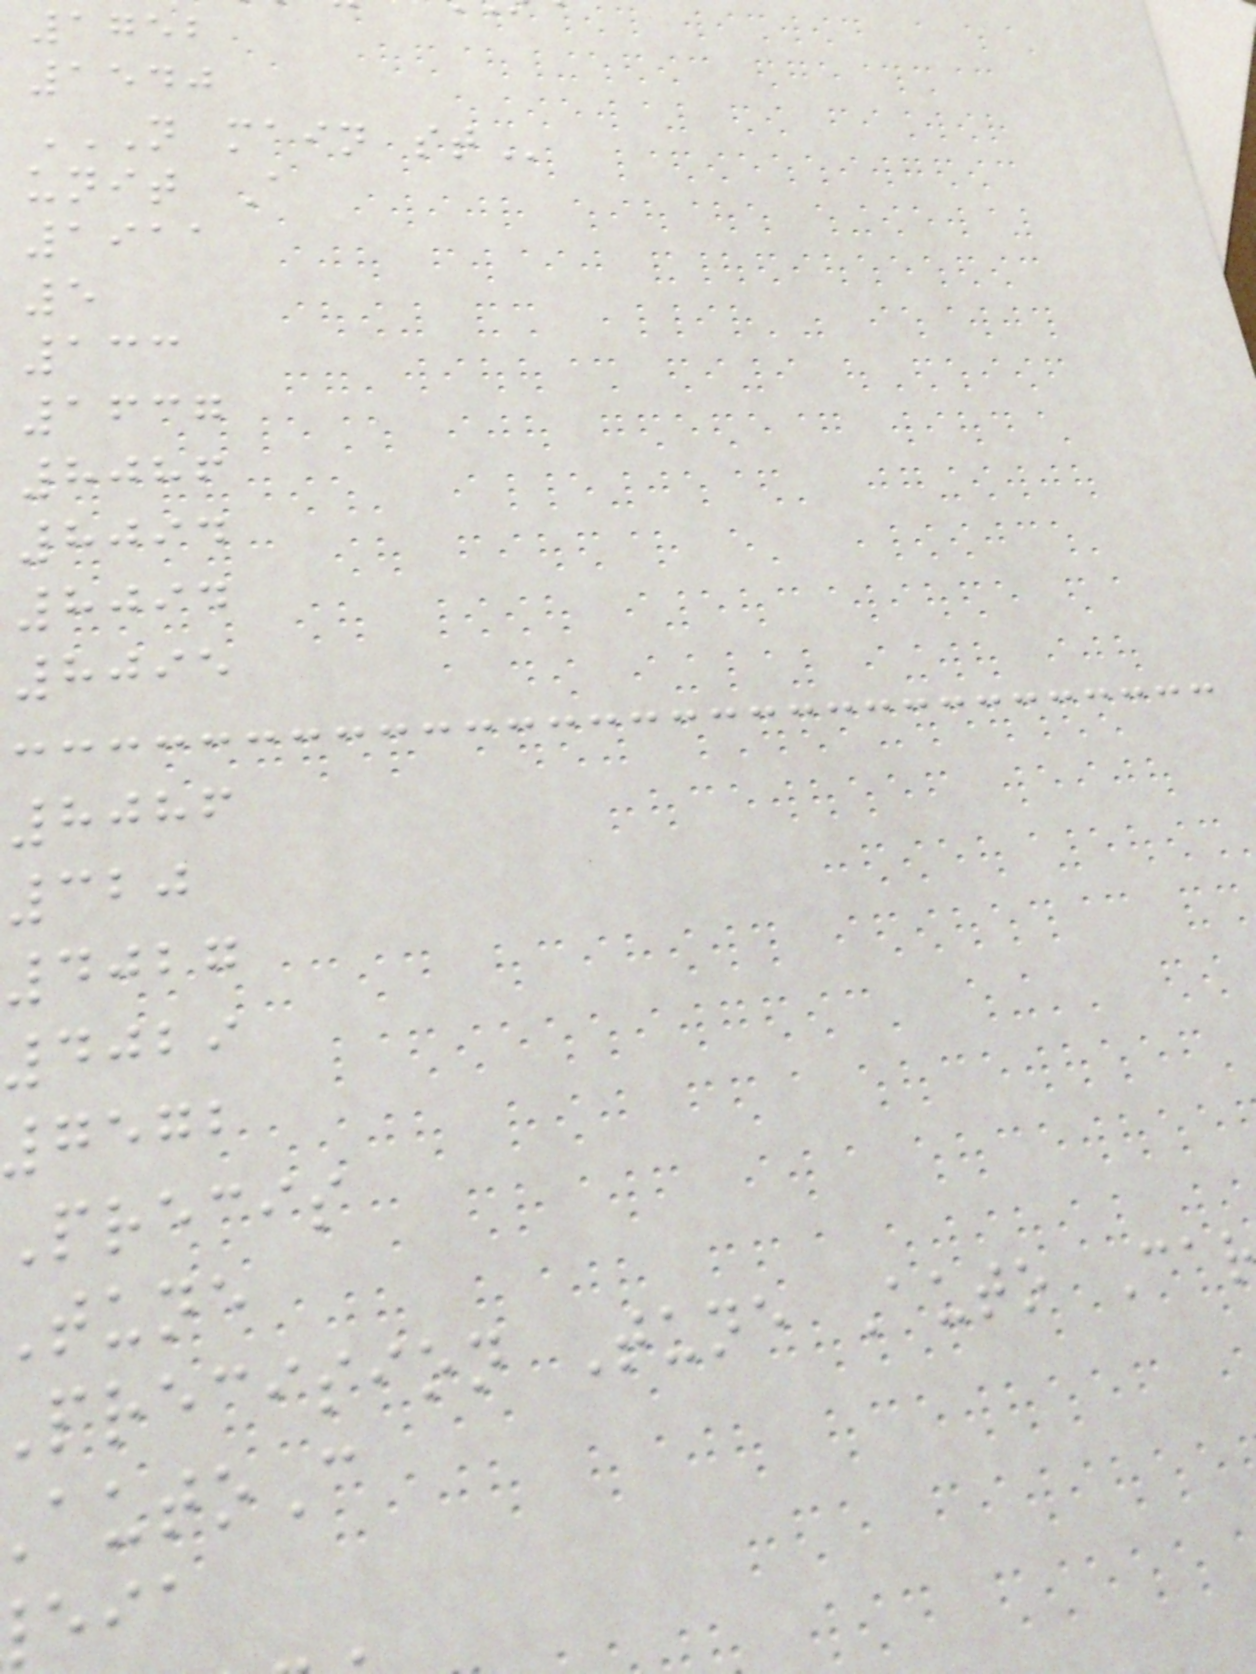1752
1540
N MAIN ST
unit A
1911
5
133
1637
8086
8094
8094
8095
8086
320
4027
4029
7572
precis
tune
precision Tune Auto Ca
utoC
